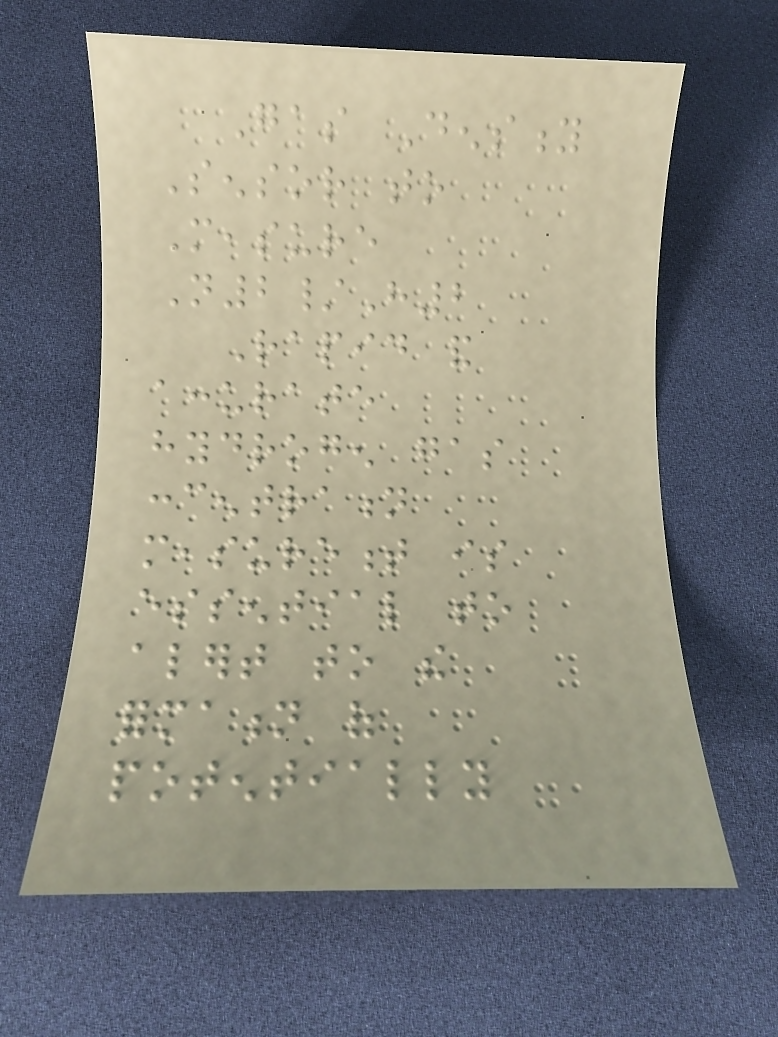Gas Density
Sensor to
Measure
N2/H2
Rapid and
accurate
hydrogen gas
concentration
measurement is
essential to
alert to the
formation of
potentially
